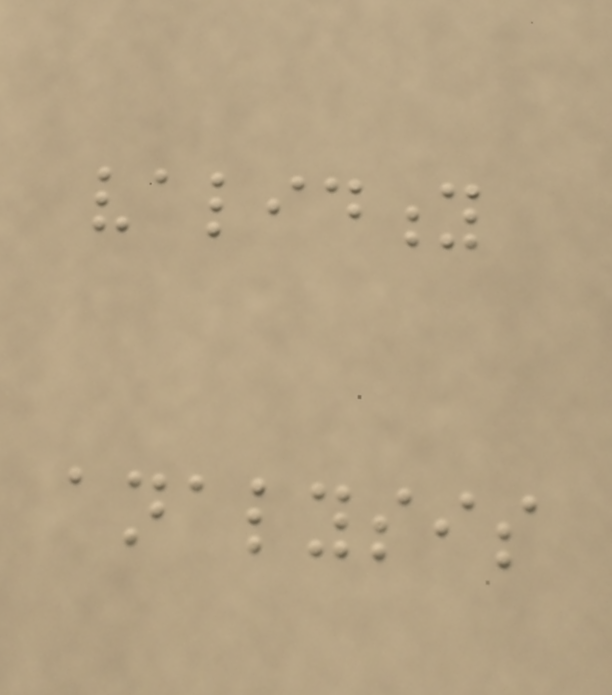validity
analysis
